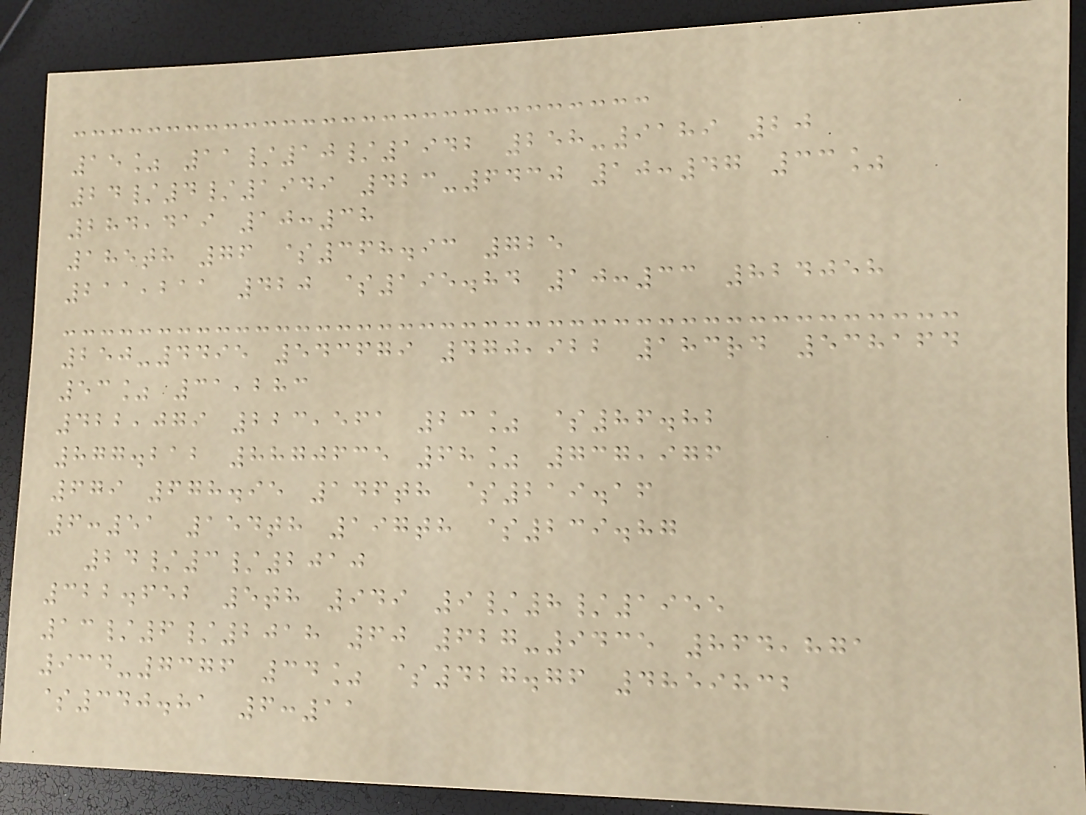15% 11/10/1942 258-9189 20
24/4/1949 423-6430 10:47 33%
284,419 10:38
185th 76 $368.93 725
211,211 420 $195.84 10:33 824058
250-4495 543679 470,922 183rd 538164
53% 31,283
422,079 223,561 23% $86.82
877.212 8870635 68% 737,976
679 678.95 146th $219.16
6:51 154th 197th $239.87
24/3/2010
322.652 5th 949 9/8/1955
13/6/2018 60 627-9435 864,871
934-7376 34% $427.76 4859832
$340.81 6:11
